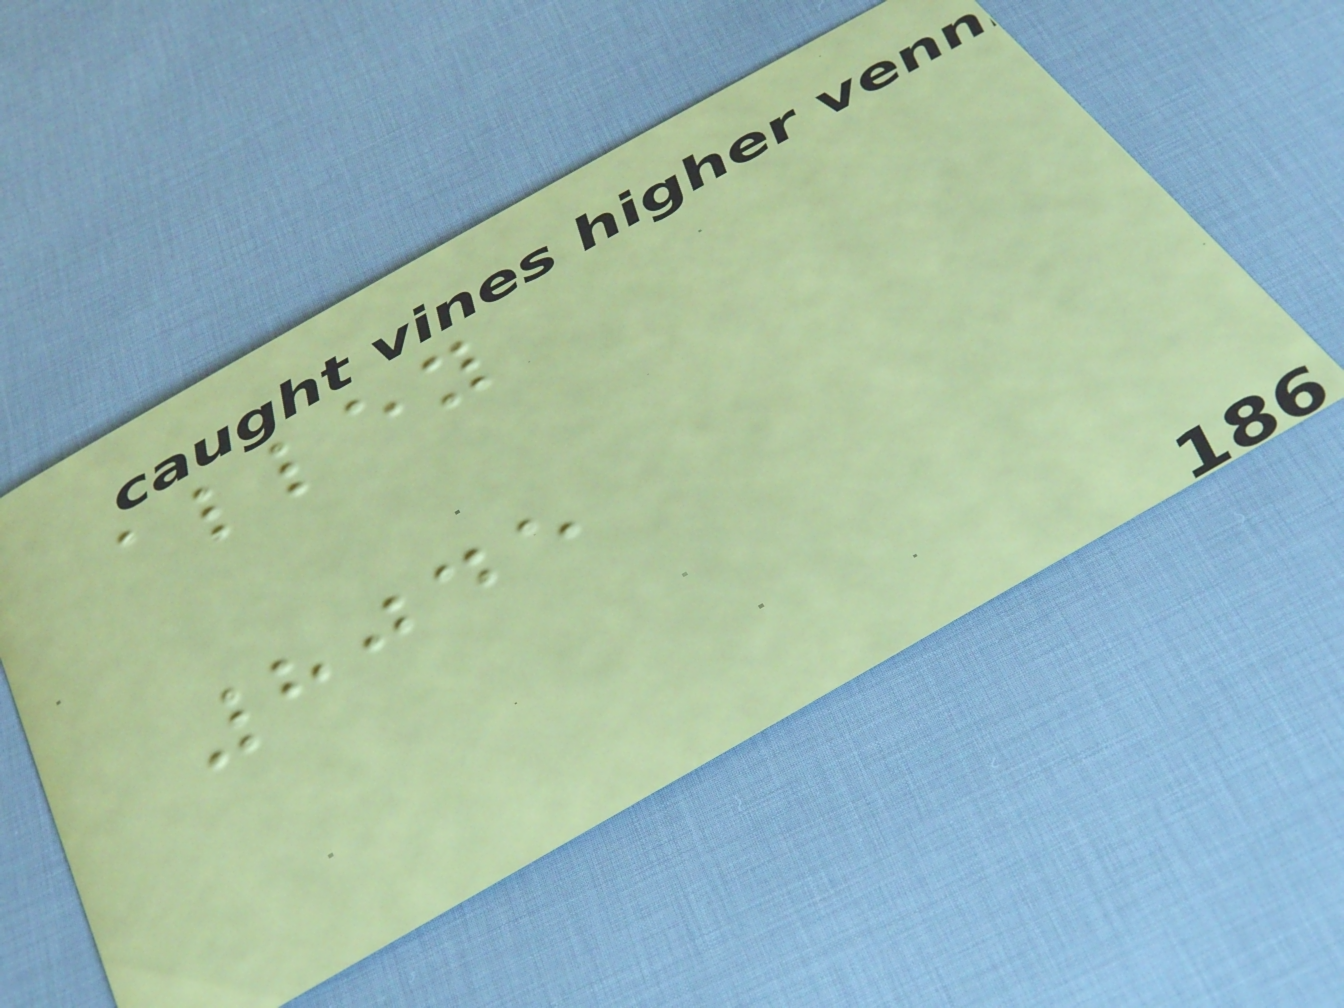alley
8045
